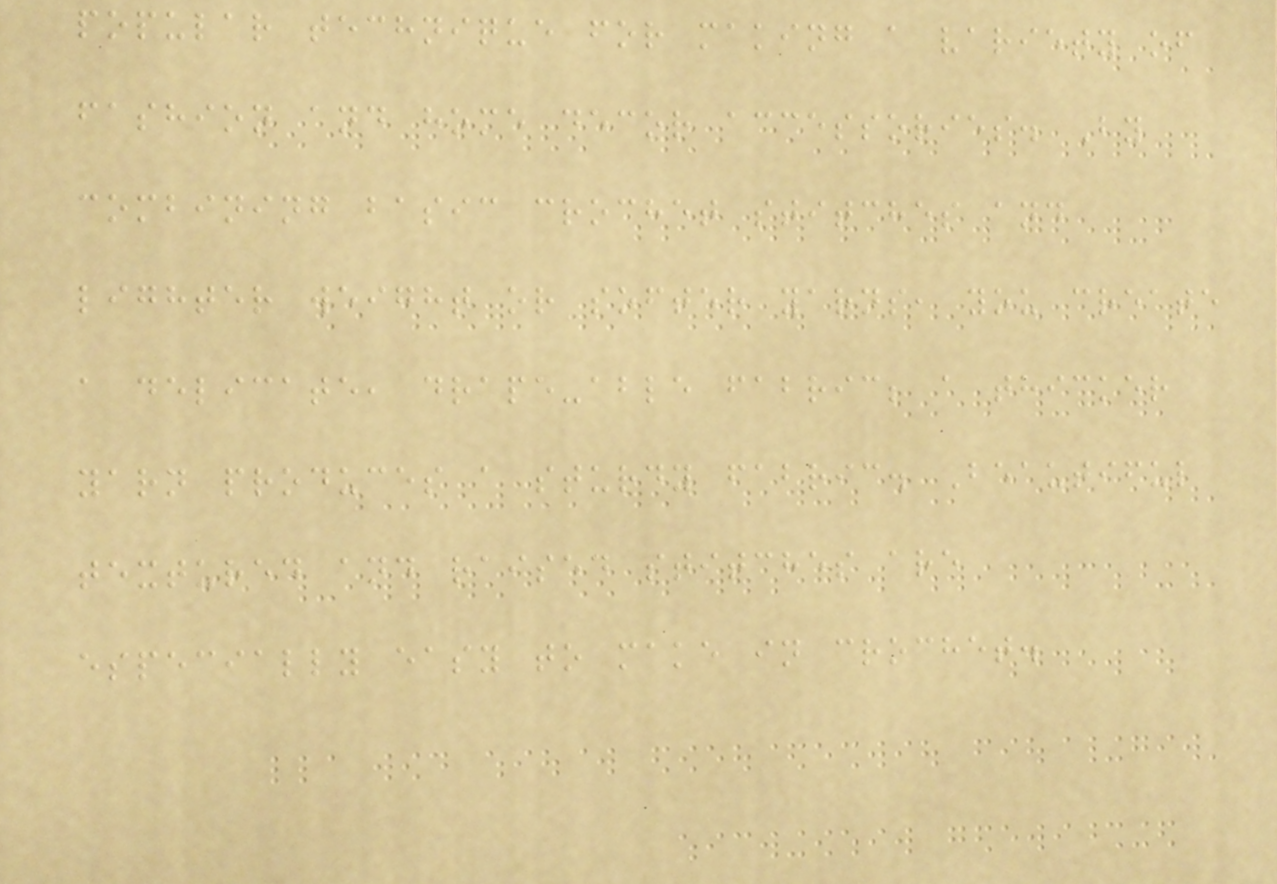popular technique for making a variety of
fashion and home decor accessories. By
combining basic crochet stitches and
lighter weight or softer yarns, you create
a delicate, drape-able fabric; a thicker
yarn produces a sturdy fabric. Beautiful
textured and raised stitches are
especially easy to make in crochet.
